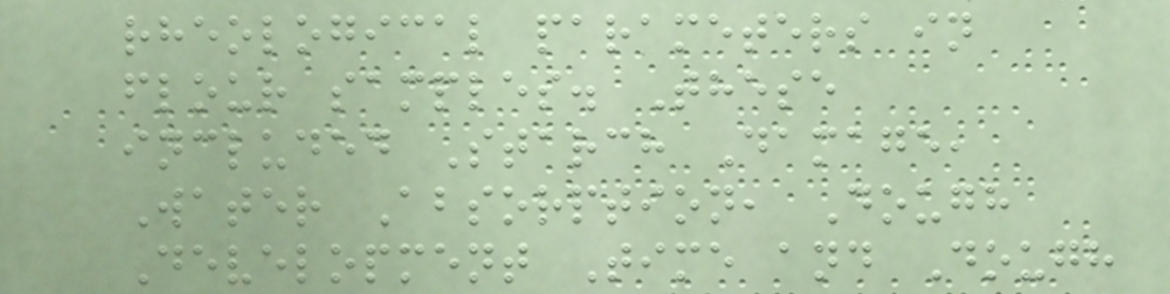rheological parameters in
flour samples. These
included Starch Damage,
Water Absorption, Dough
Development Time and Dough
